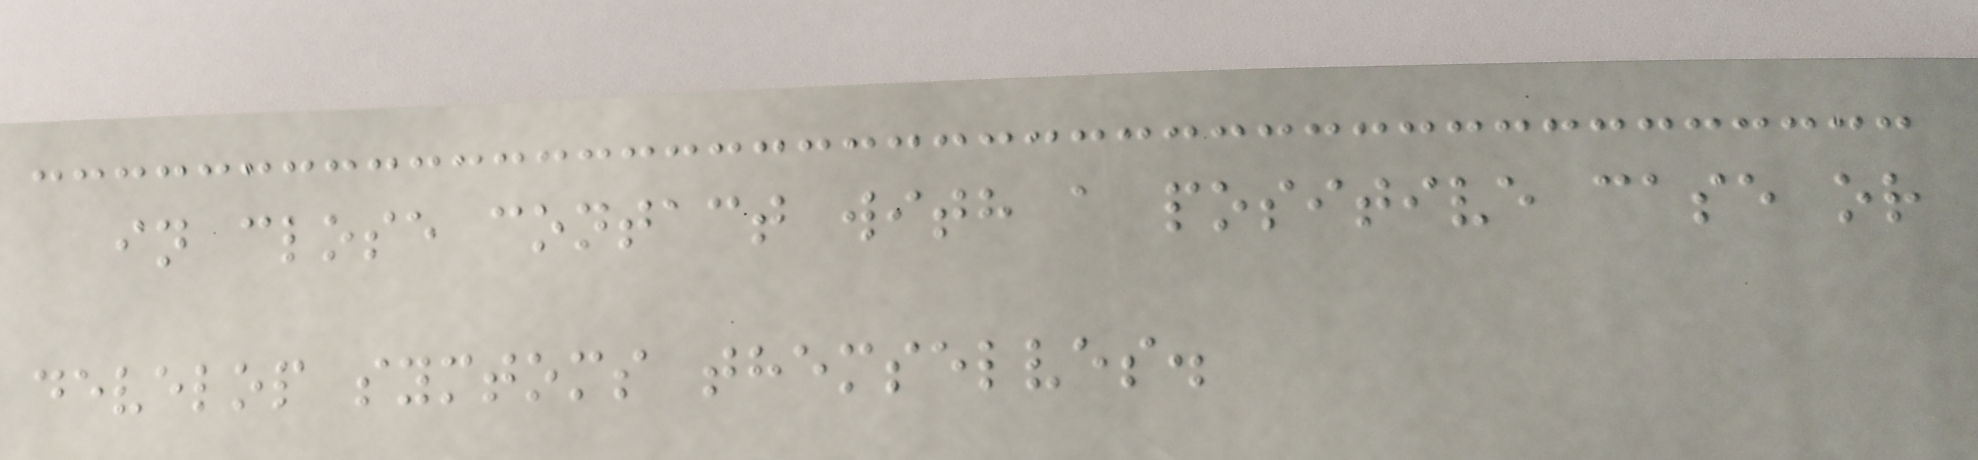in close contact with a positive case or
develop symtoms themselves.
